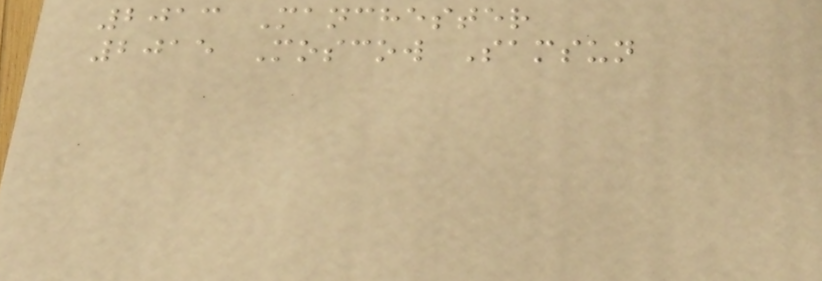2013 Manchester
2015 Moscow Samsun
